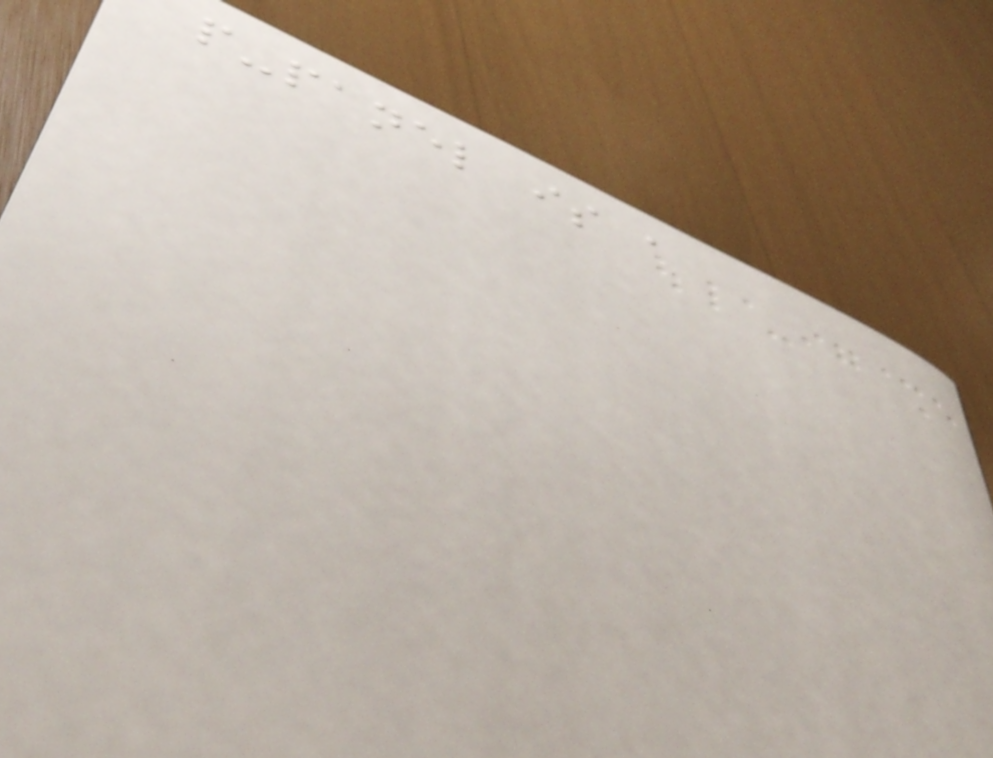p-panel is a
